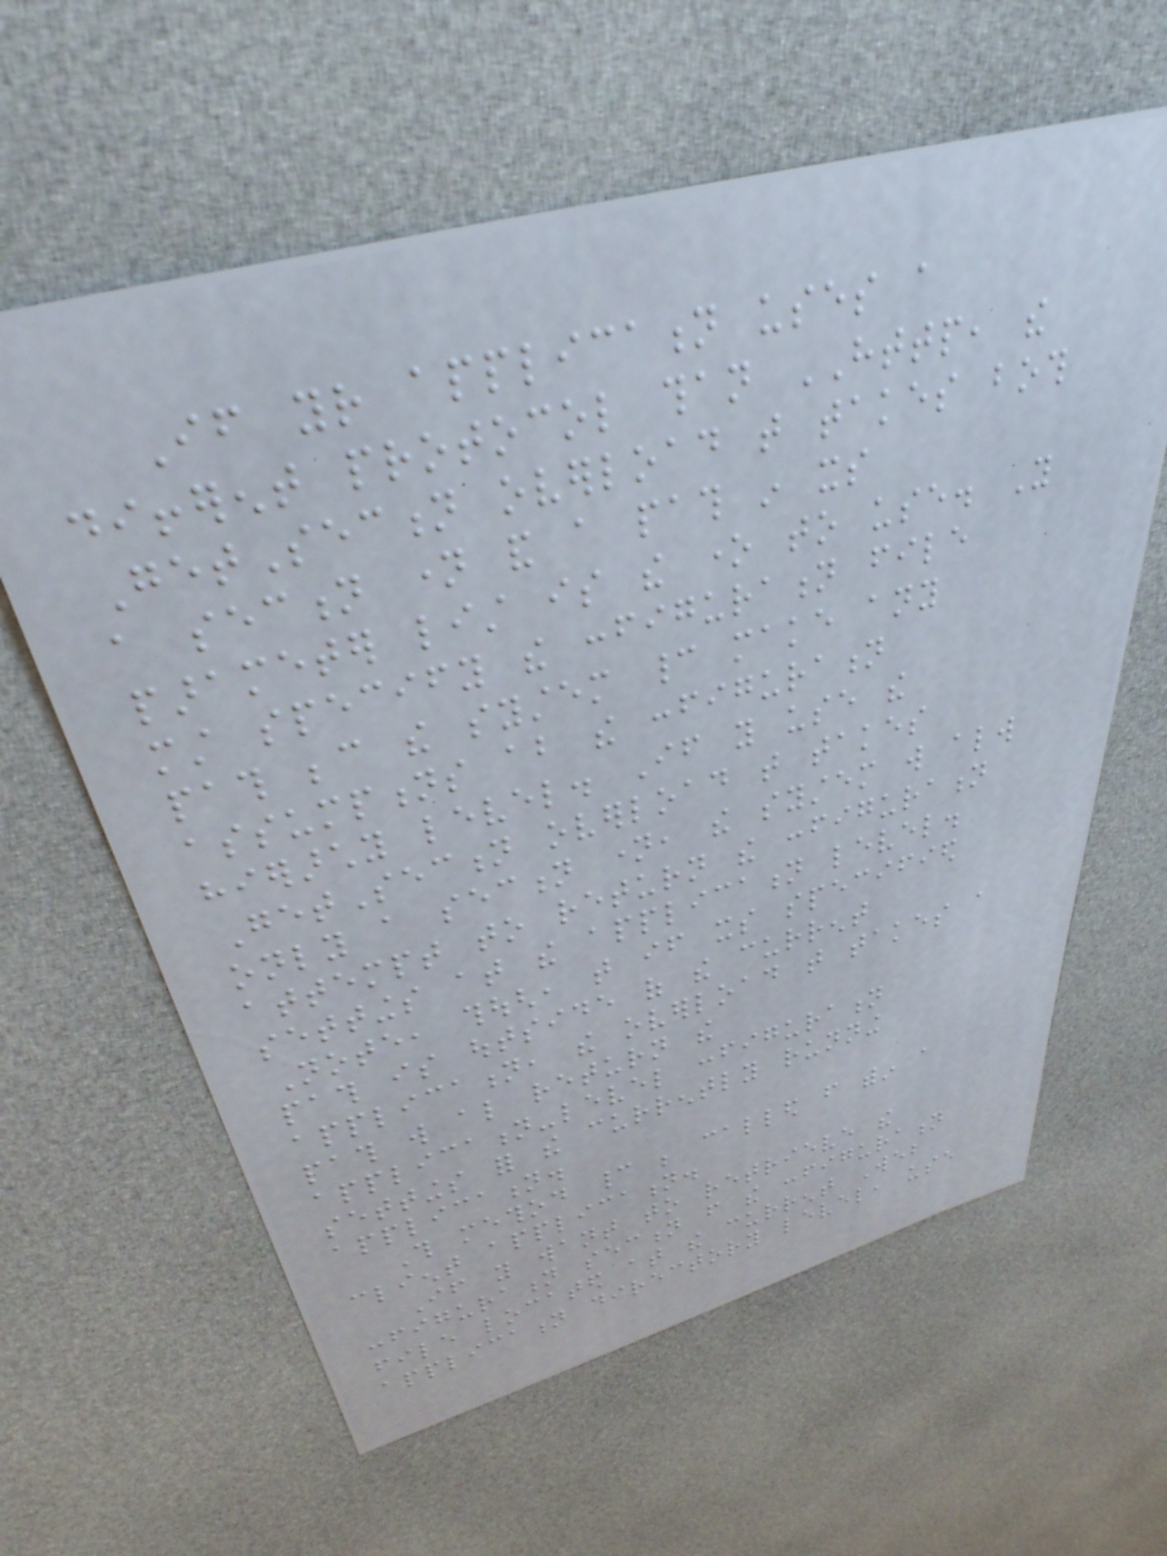If your application uses a
different protocol than HTTP, the
GetSection overload that takes both
a section name and a path in its
parameter list is the one to use. You
must specify the configuration file
path because the system cannot make any
assumptions about the configuration
hierarchy level. If you use the
GetSection overload that takes
only a section name, the system will always
attempt to return the configuration
settings at the application level.
Note, though, that if its specified
path is outside of the current
application, the overload that takes a
path will also return the
application-level configuration
settings for the currently running
application.
This method cannot be called from within a
client application.
If you want to retrieve the
configuration section from the configuration
file located at the current Web
application directory level, use
